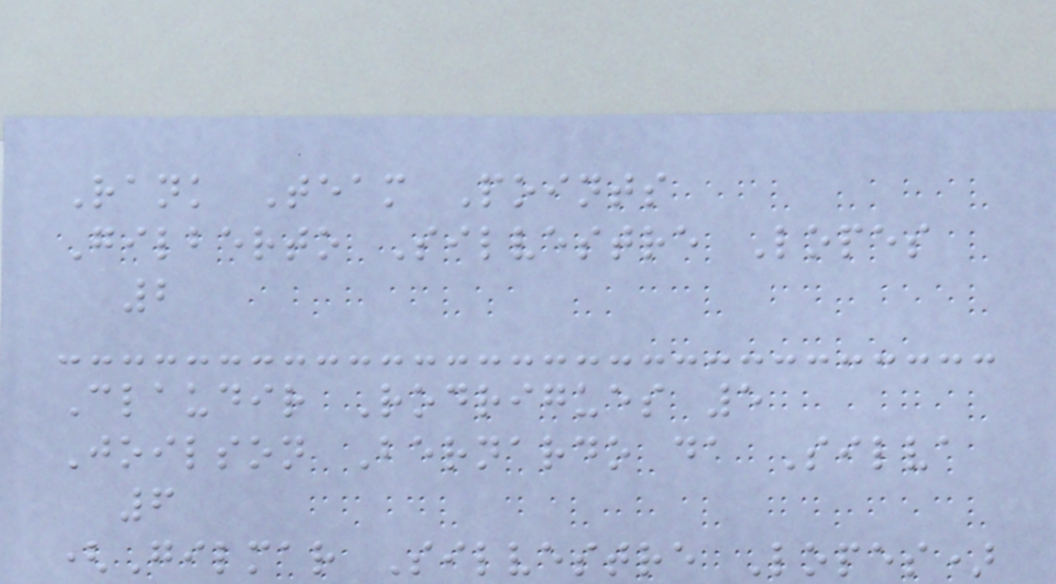Rank Team Points
Gilberto Silvestre Lopes
2
Claudir Rodrigues 5
Joilson Bernardo da Silva
6
(Gilmar Silvestre Lopes)
